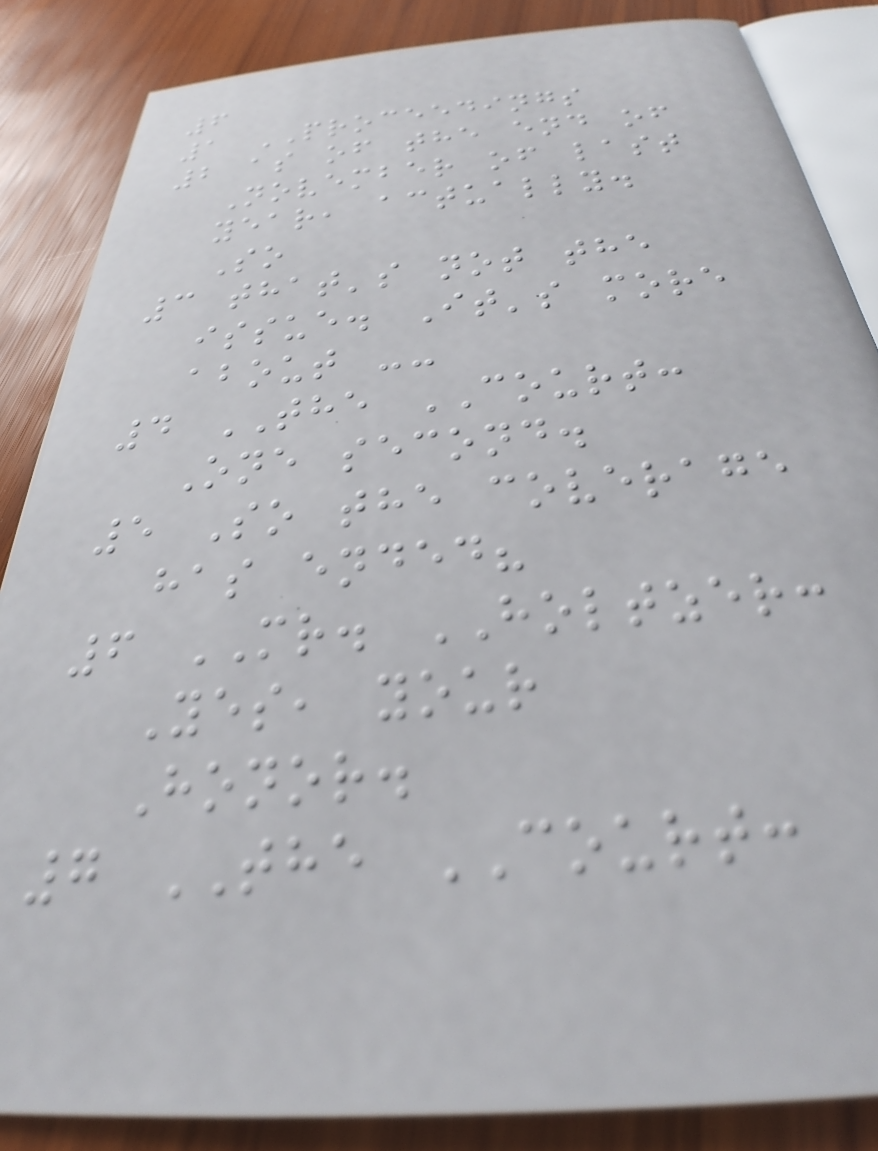6
1 PROCEEDINGS
2 as of the end of
November of last
year, actually.
So
3 that's not the
issue. It's more
about --
4 THE COURT:
One second.
5 So the coverage
has ended?
6 MR. HOLTZER:
Yes, your
Honor.
7 THE COURT:
